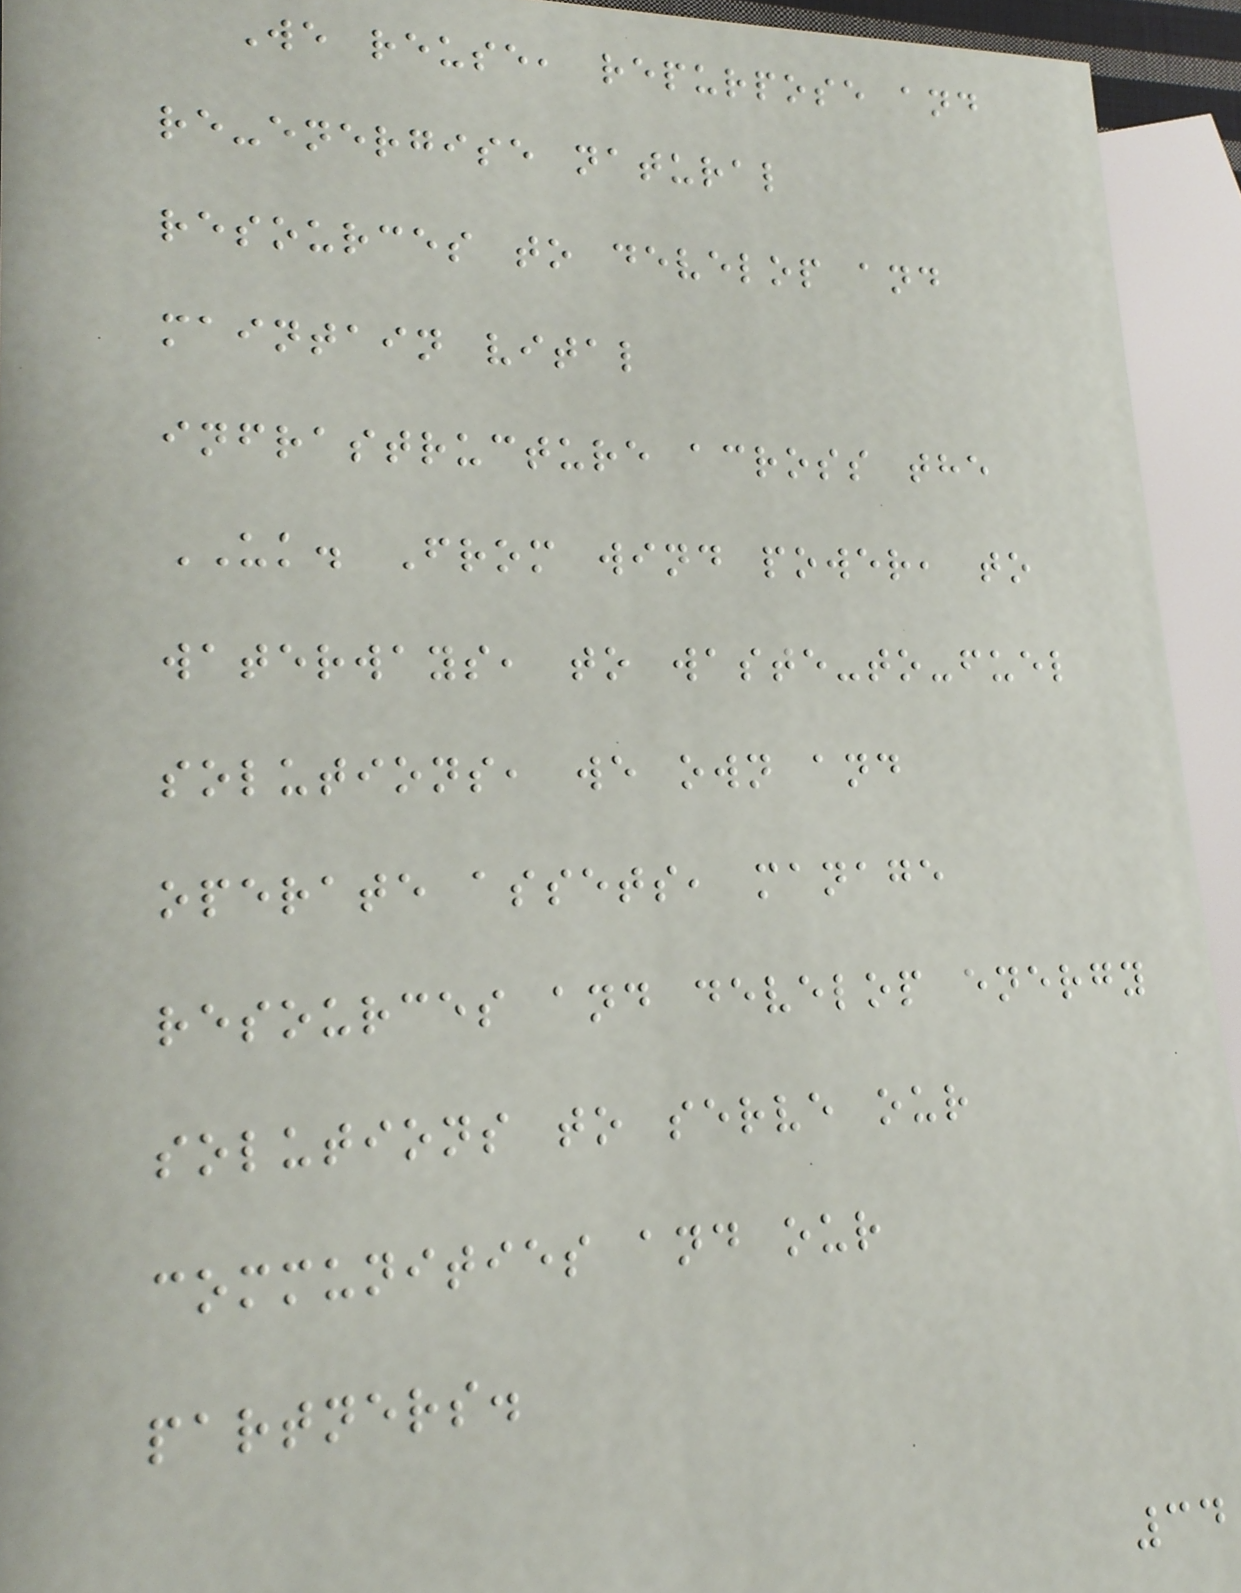We reuse, repurpose and
re-energise natural
resources to develop and
maintain vital
infrastructure across the
UK. From wind power, to
waterways, to waste-to-fuel
solutions, we own and
operate assets, manage
resources and develop energy
solutions to serve our
communities and our
partners.
34
